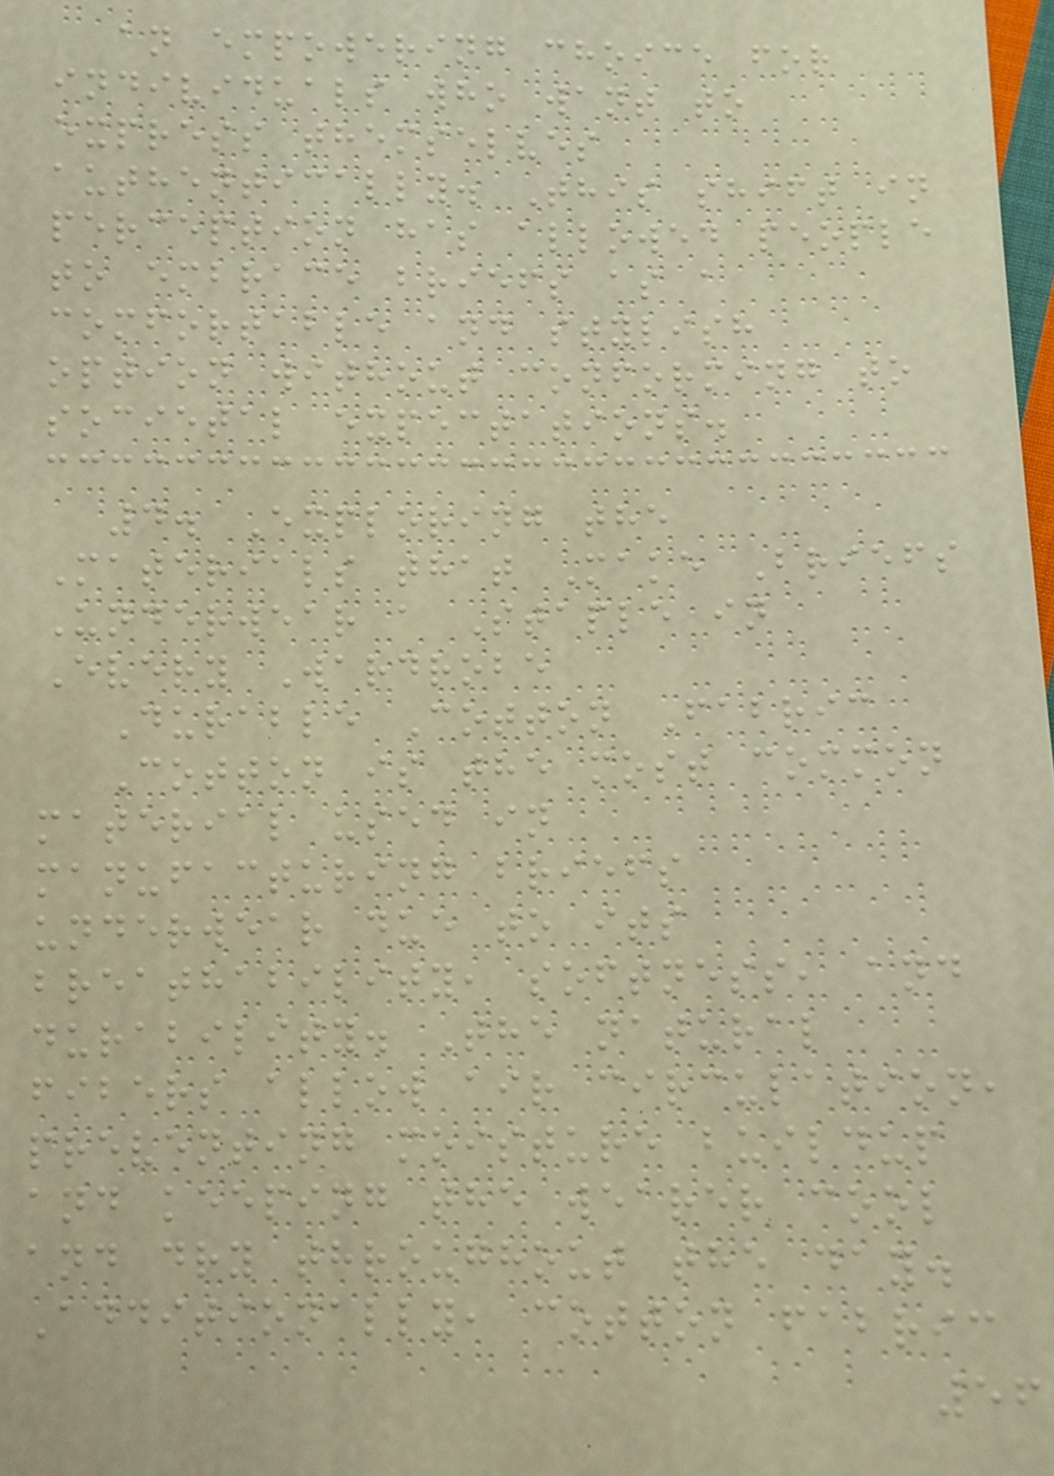an empowering choice for
individuals who want to
express themselves
authentically. This shift in
perception has allowed people
to embrace briefs as a
comfortable and stylish
option without conforming to
societal expectations.
4. Exploring the
Materials that Make Briefs
Underwear a Staple in
Every Wardrobe
Durable Cotton Fabric
Cotton is the most common
material used in
manufacturing briefs
underwear due to its
breathability, softness, and
durability. The natural
fibers allow air circulation,
preventing moisture buildup
and keeping the wearer cool
and dry throughout the day.
Additionally, cotton fabric
56
